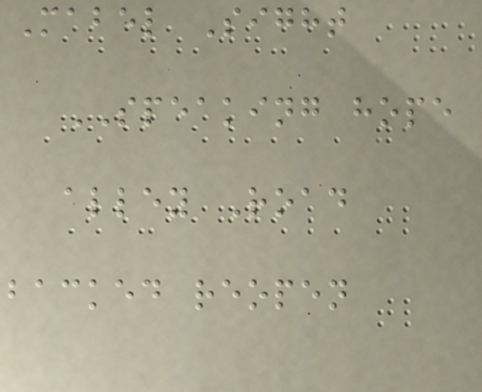Mabel Sight
SPEAKING hope
alley Road
backed reopen
